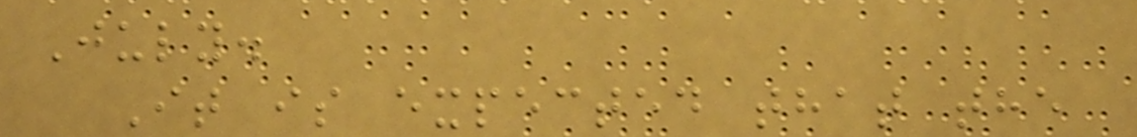July.
It is expected that the
